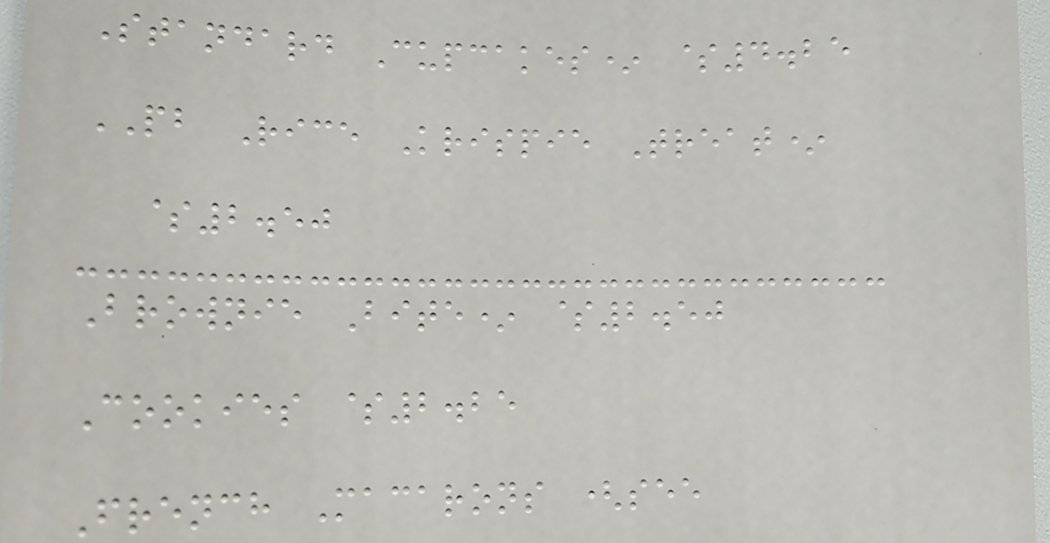Standard Cupcakes* $4.25
PB Rice Krispie Treat*
$2.50
Brownie Bite* $2.50
Cookies $2.25
French Macarons (see
